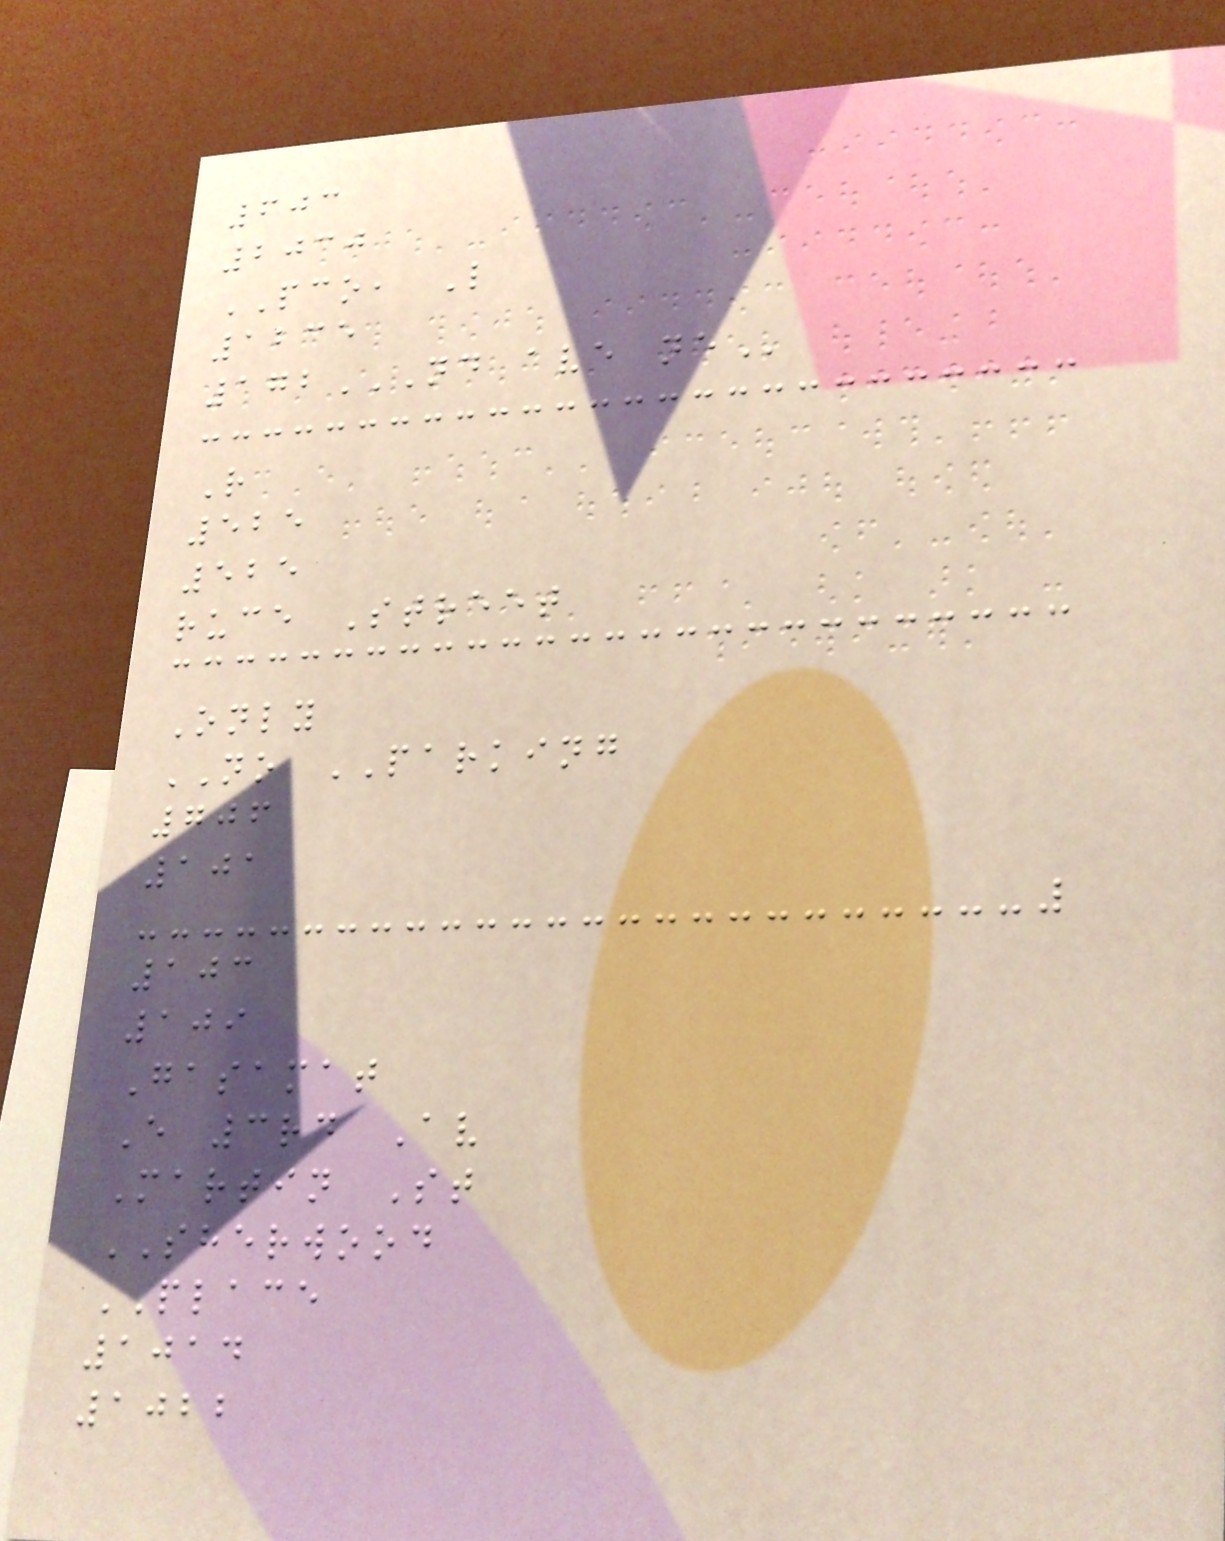603
2030
PCO, L
1235
172ND AVE NE
R
525
525
ruce Street
Only
NO PARKING
706
101
103
109
Gasamat
E 3rd Av
Martin St
SHERWOOD
PLACE
1014
1022
